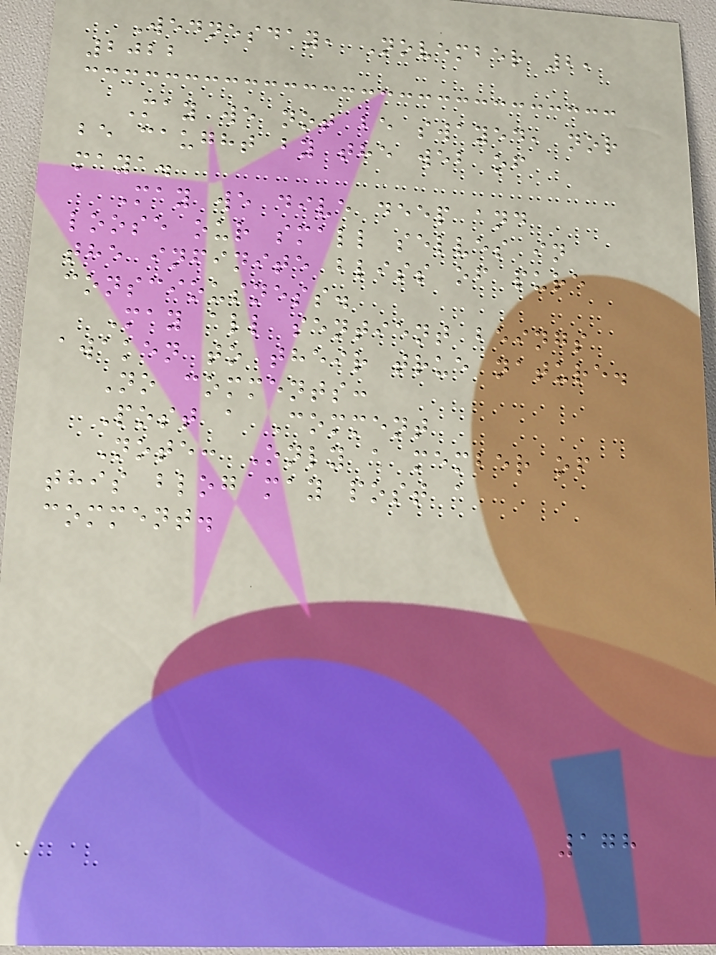Wednesday, November 2,
2022
May we not be swayed, nor
be caught by the web of
maya.
May we dive deep and
loose our small selves in
the infinite bliss of pure
consciousness.
May all sentient beings
awaken to their true nature.
No comments:
Post a Comment
Note: Only a member of
this blog may post a
comment.
178
